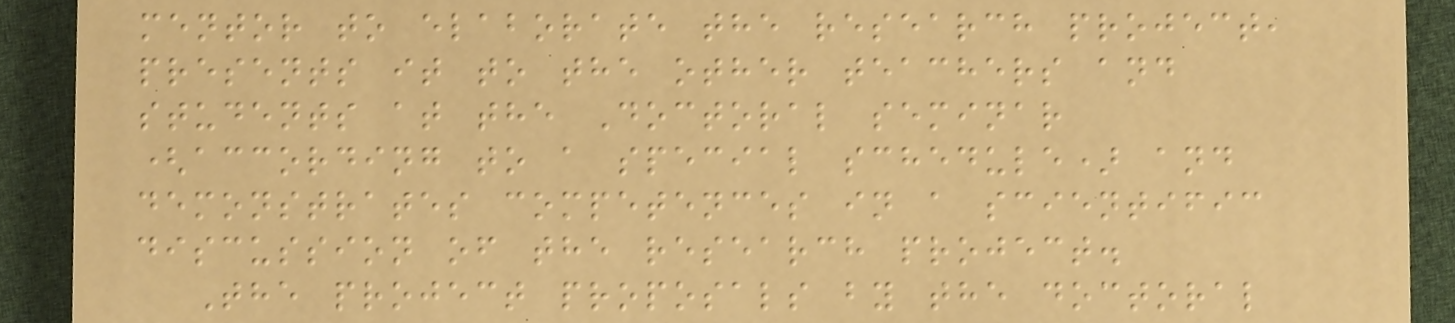mentor to elaborate the research project,
presents it to the other teachers and
students at the Doctoral seminar
(according to a special schedule) and
demonstrates competences in a scientific
discussion of the research project.
The project proposals by the doctoral
